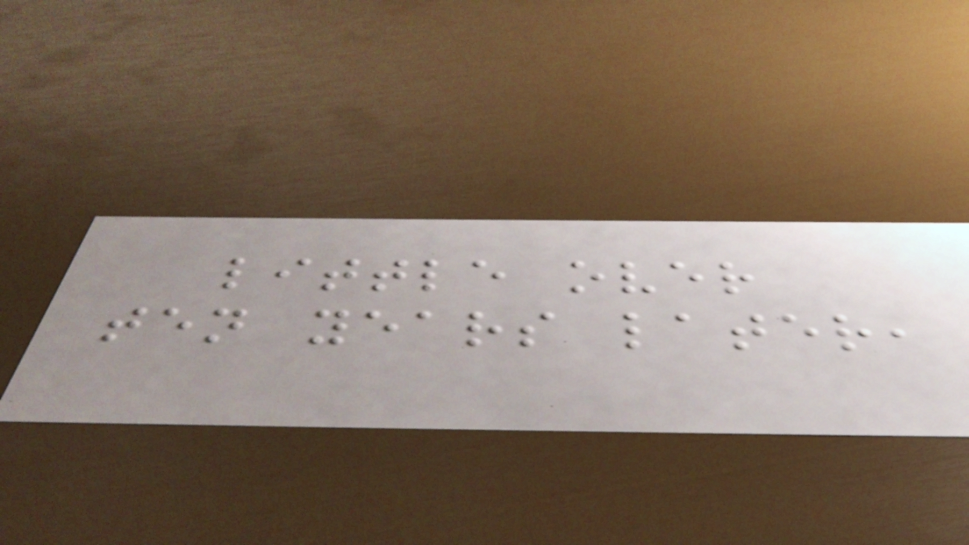little over
ten years later,
